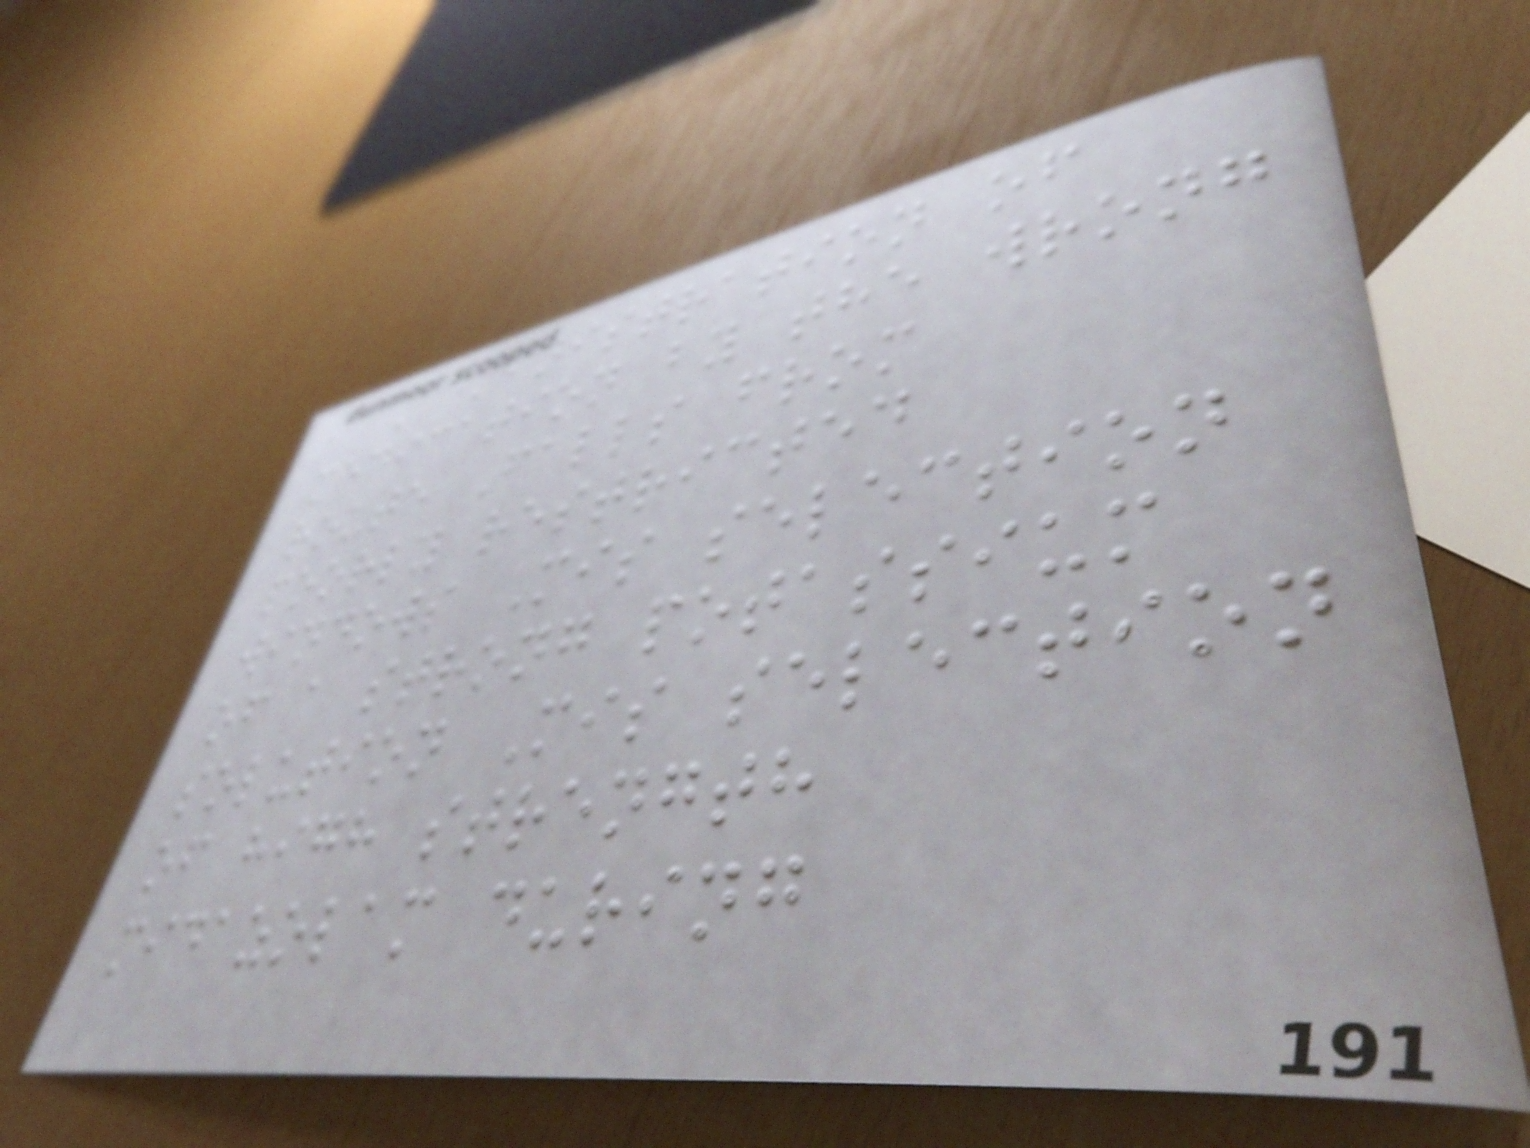Administration of
medication by the wrong
route Falls from
poorly restricted
windows Mis selection
of a strong potassium
solution Mis selection
of high strength
midazolam during
